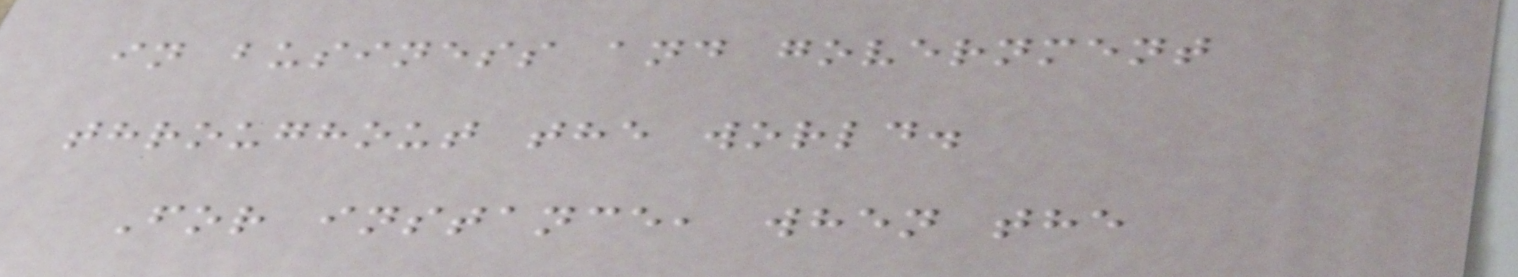in business and government
throughout the world.
For instance, when the
